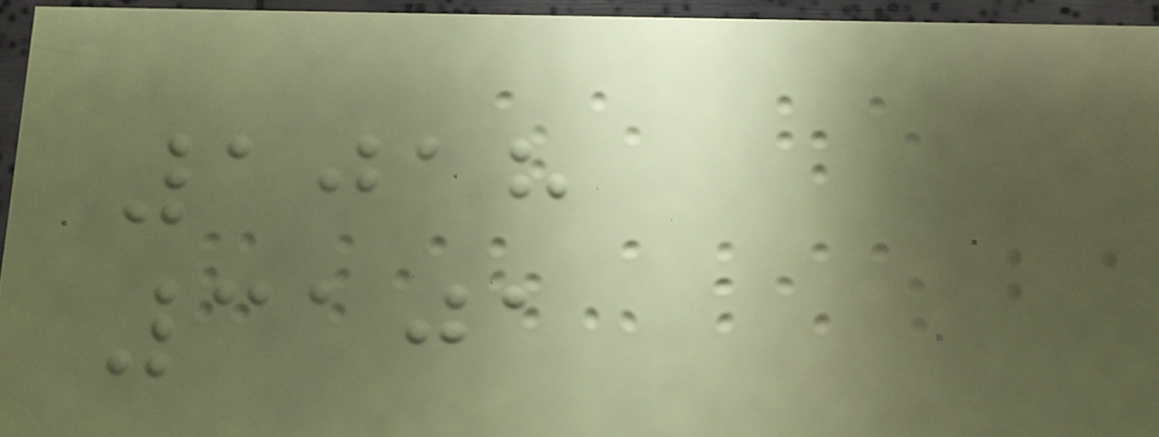1018
3101
